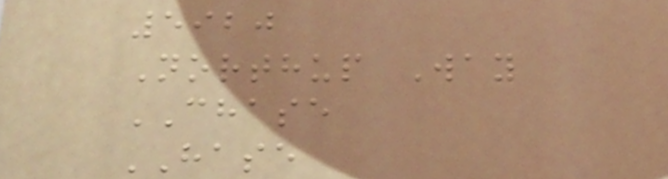5920
Northup Way
CHASE
HASE
